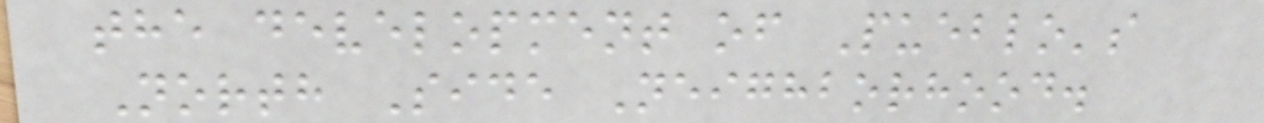the development of Pueblo's
North Side Neighborhood.
